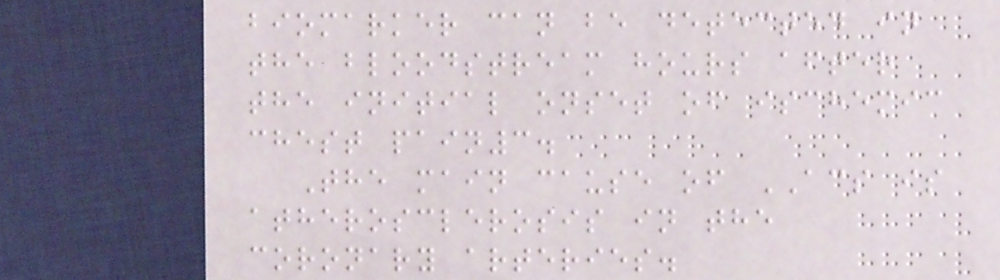biomarker can be detected in
the bloodstream hours after
the initial onset of ischemic
chest pain3.
The main cause of ACS is
atherosclerosis in the
coronary arteries.
